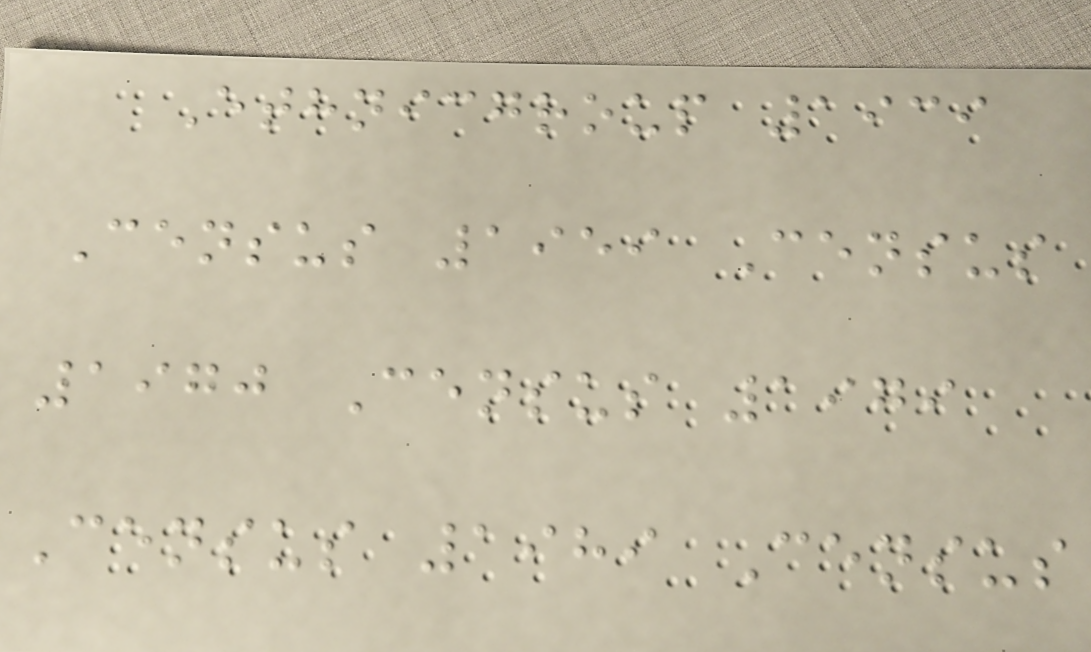Ethnicgroup 1939
Census 1959 Census
1970 Census 1979
Census 1989 Census
